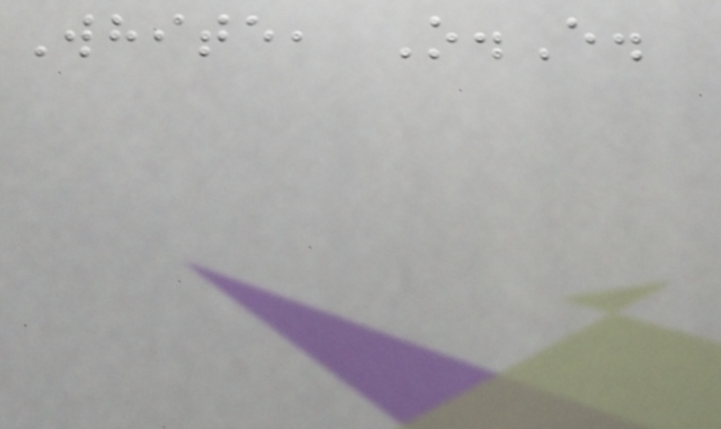White, O.E.
